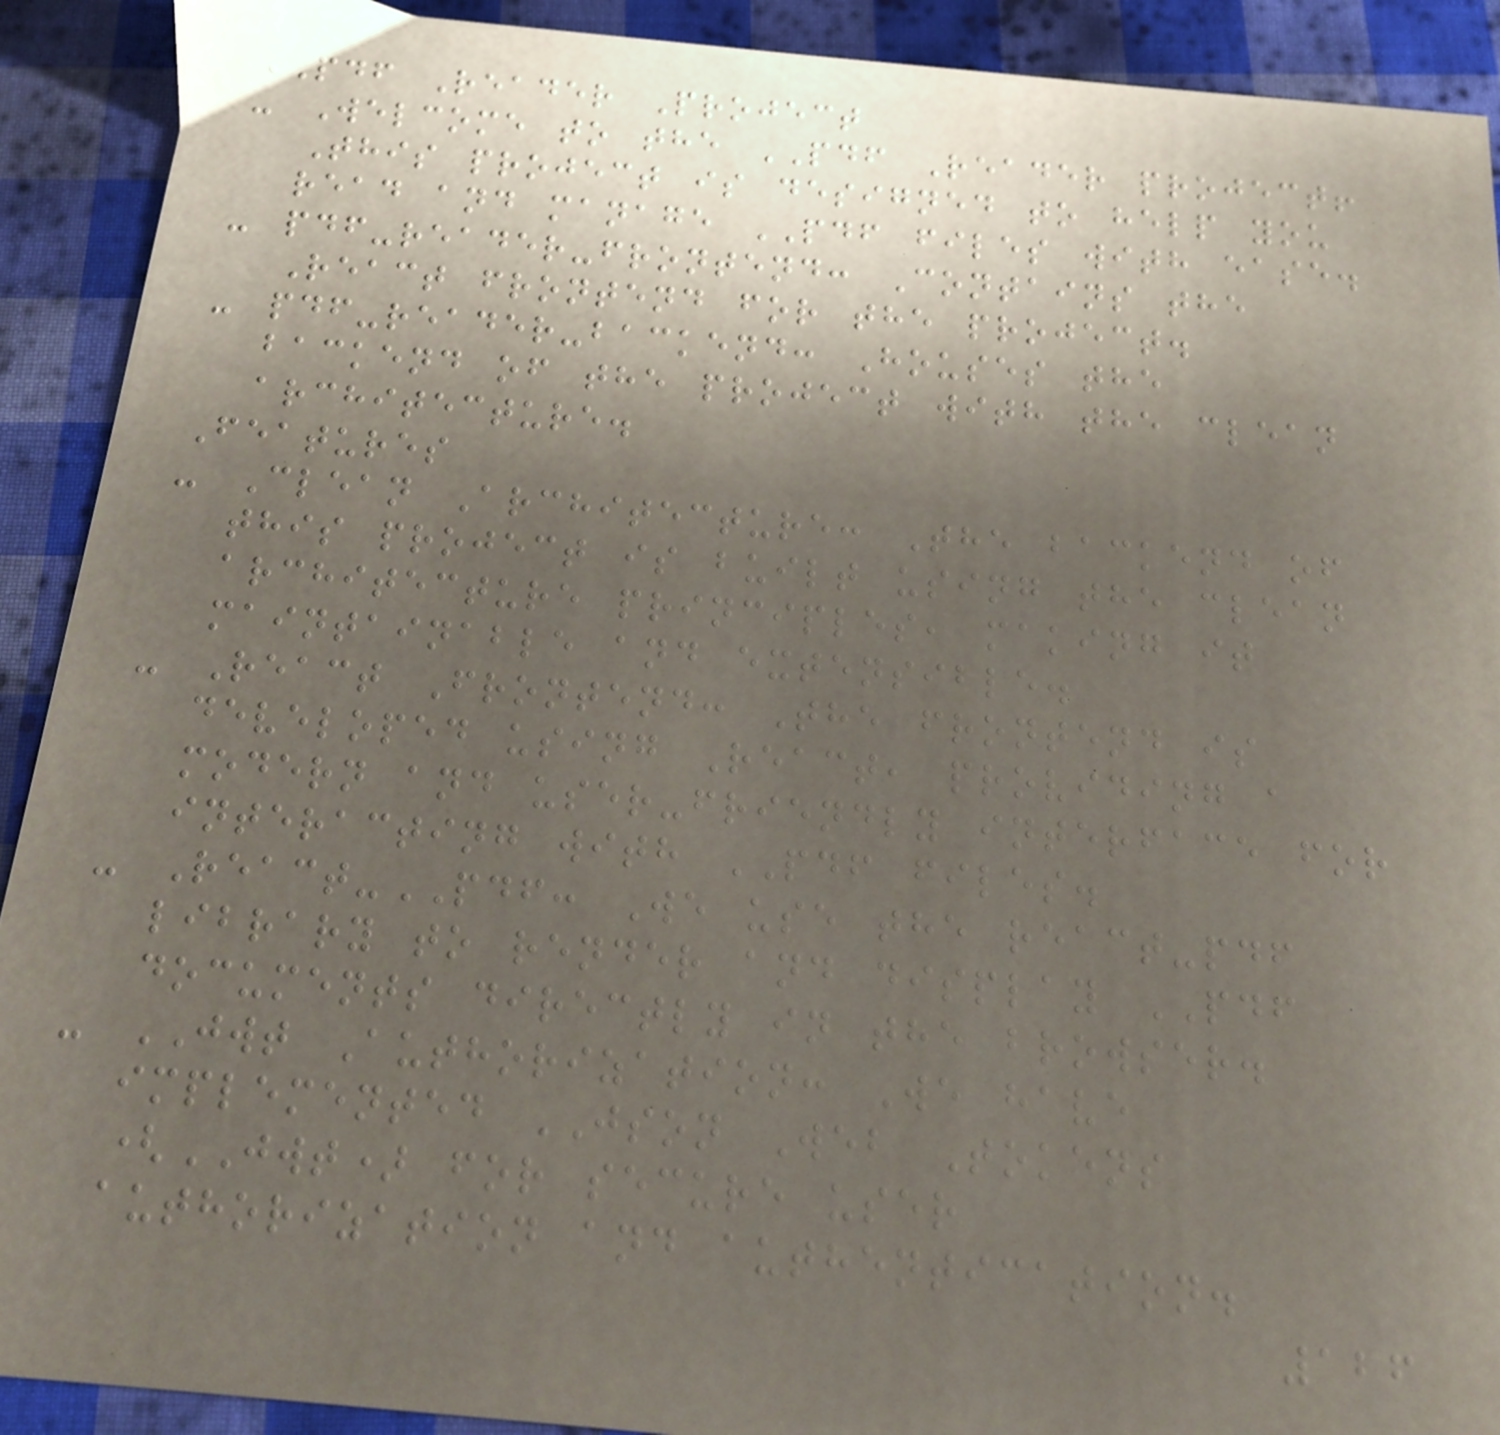PDF Reader Project
- Welcome to the PDF Reader project!
This project is designed to help you
read and manage PDF files with ease.
- pdf-reader-frontend: Contains the
React frontend for the project.
- pdf-reader-backend: Houses the
backend of the project with the clean
architecture.
Features
- Clean Architecture: The backend of
this project is built using the clean
architecture principles, making it
maintainable and extensible.
- React Frontend: The frontend is
developed using React, providing a
modern and user-friendly interface for
interacting with PDF files.
- React-PDF: We use the react-pdf
library to render and display PDF
documents directly in the browser.
- JWT Authorization: We have
implemented JSON Web Tokens
(JWT) for secure user
authorization and authentication.
126
